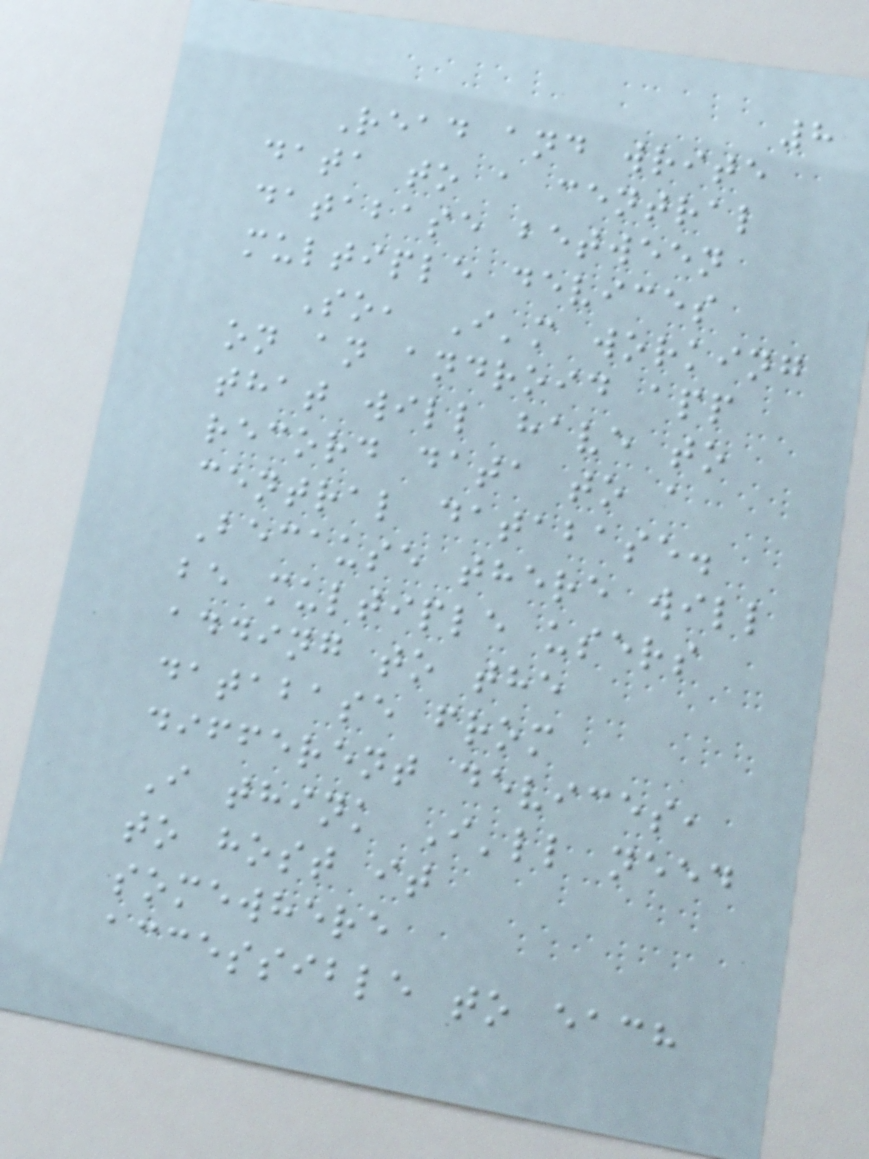8
Read and write
data to a central
database between
multiple devices
So, I'm working
on an android app
that will have to
record data to a
central database.
Because there will
be multiple users
adding to the
database from
different devices,
I think I'll need
to host it
somewhere
accessible to each
